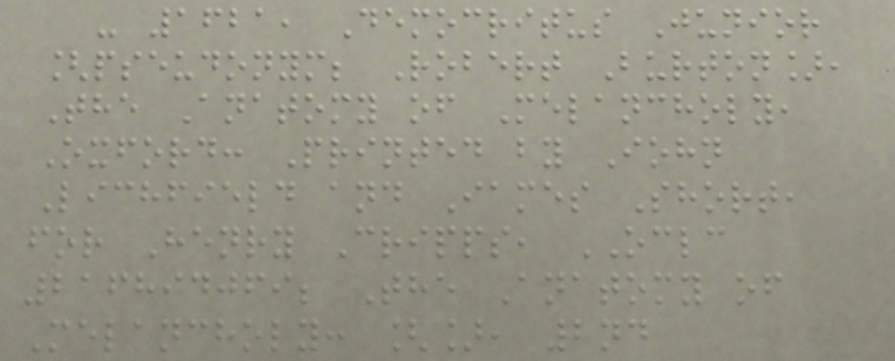- 1621, Democritus Junior
[pseudonym; Robert Burton],
The Anatomy of Melancholy,
Oxford: Printed by Iohn
Lichfield and Iames Short,
for Henry Cripps, OCLC
216894069; The Anatomy of
Melancholy: [], 2nd
